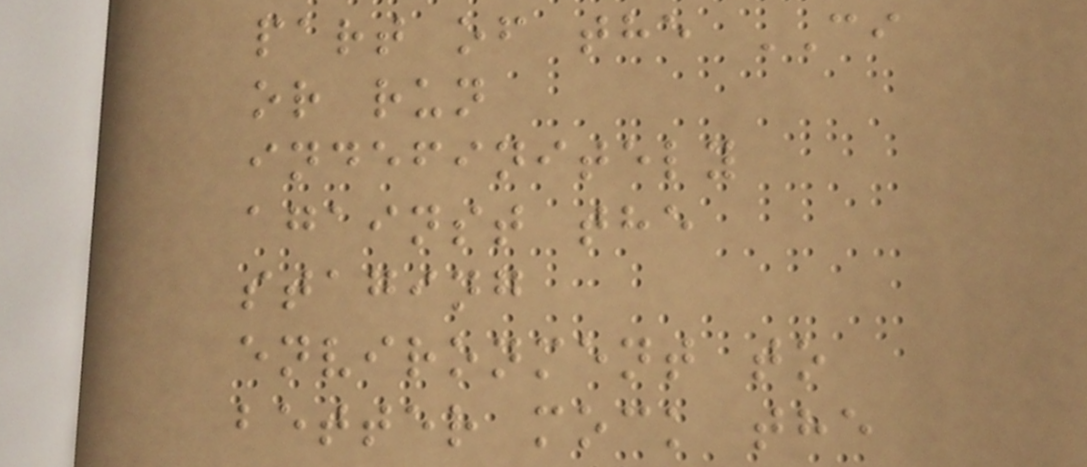part of the CI
or run
indefinitely
against the
staging
environment to
better mock the
